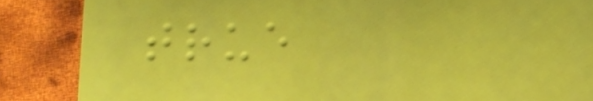true
